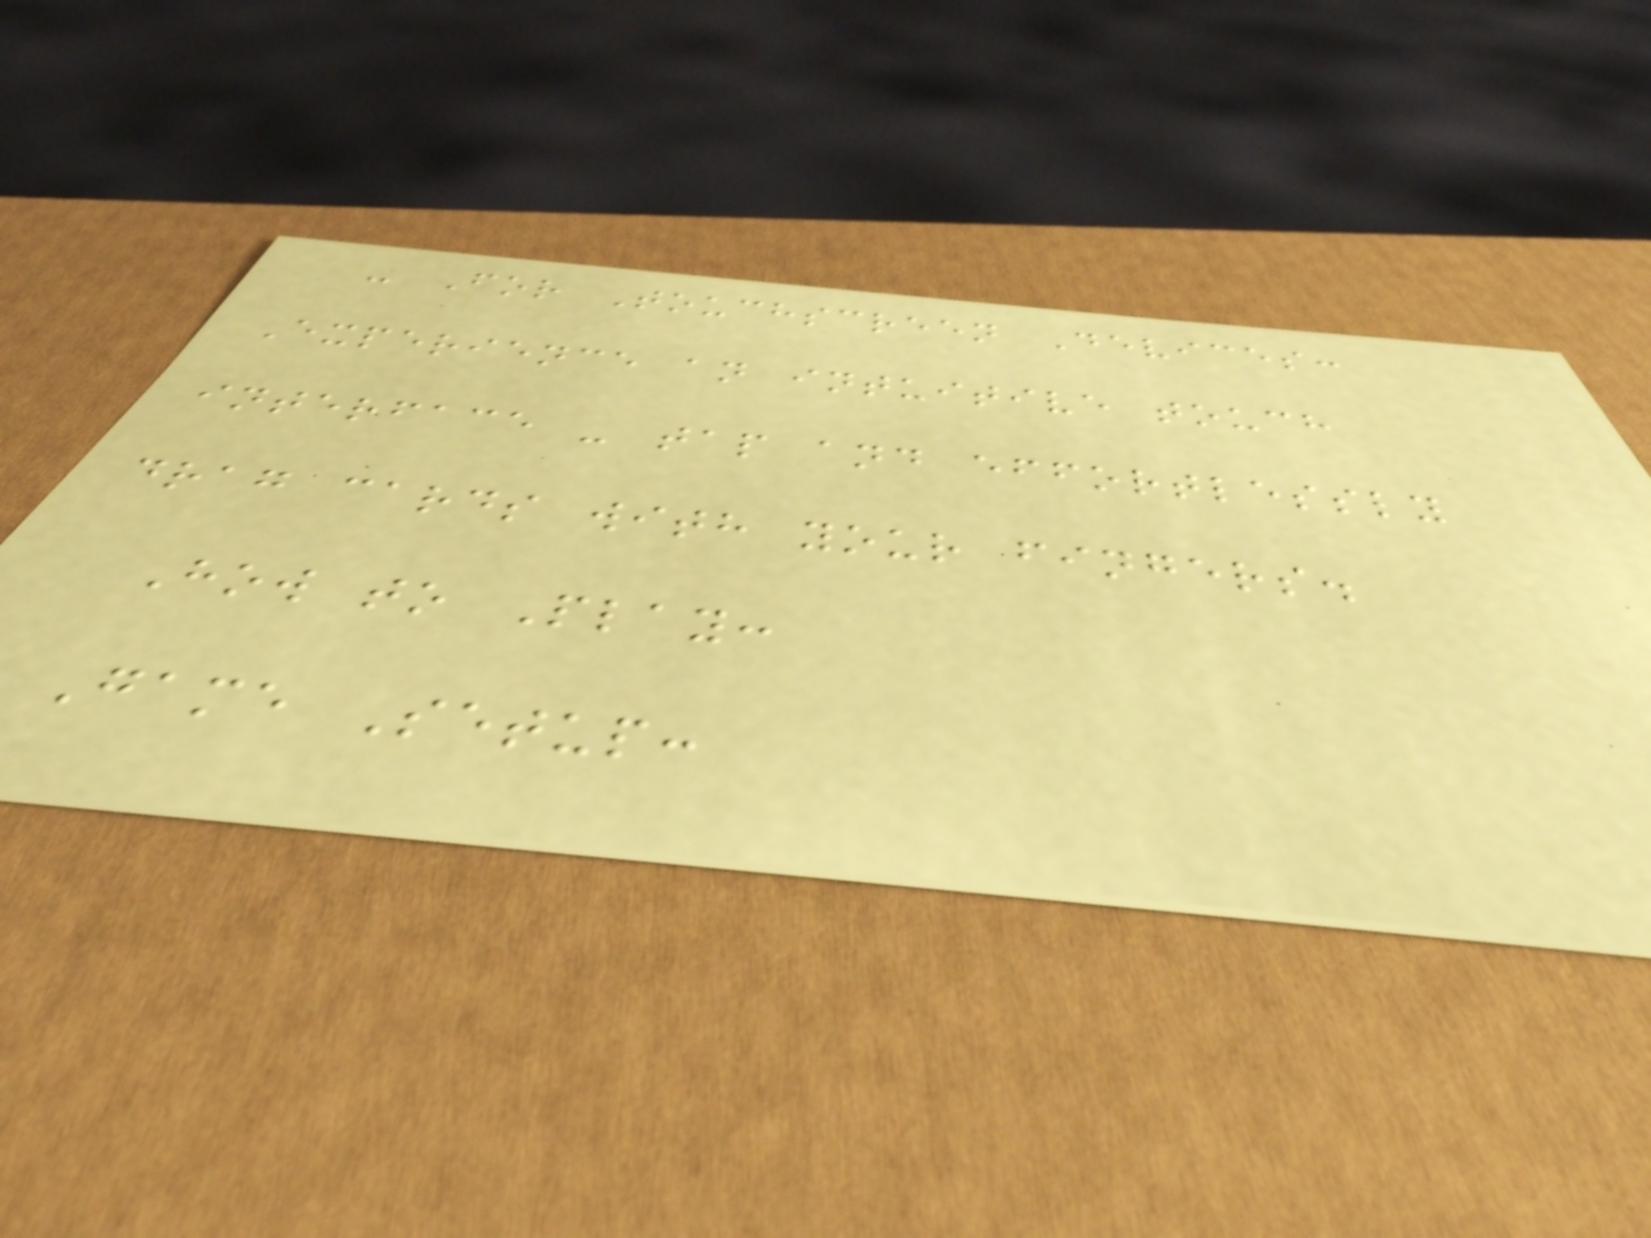- For Touchscreen Devices:
Experience an intuitive touch
interface - tap and effortlessly
drag cards with your fingers.
How to Play:
Game Setup:
